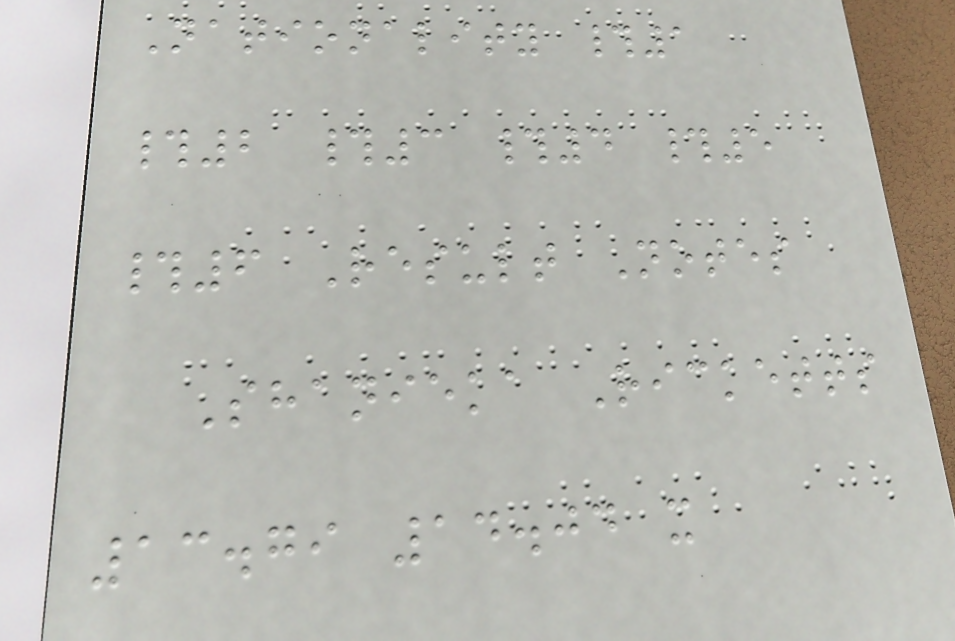Nationality #1
#2 #3 #4 #5
#6 Result Notes
Shanieka Ricketts
13.79 14.04 x
